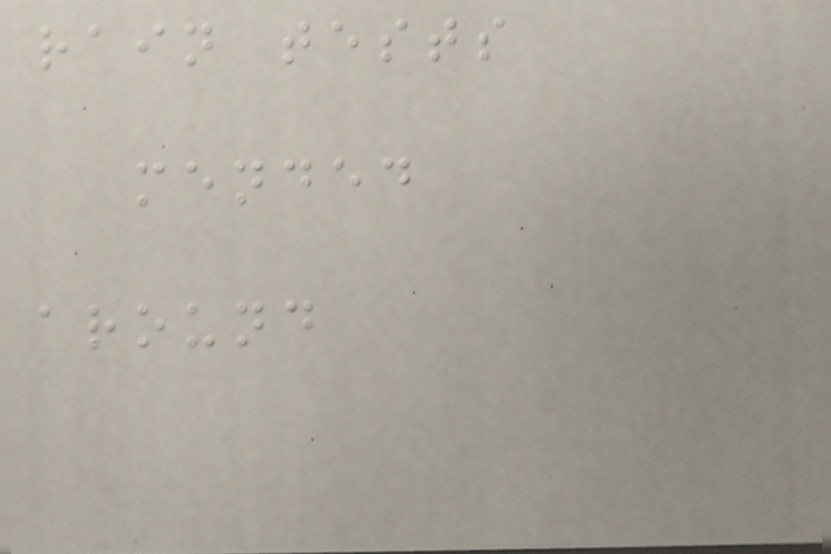rain tests
mended
around
